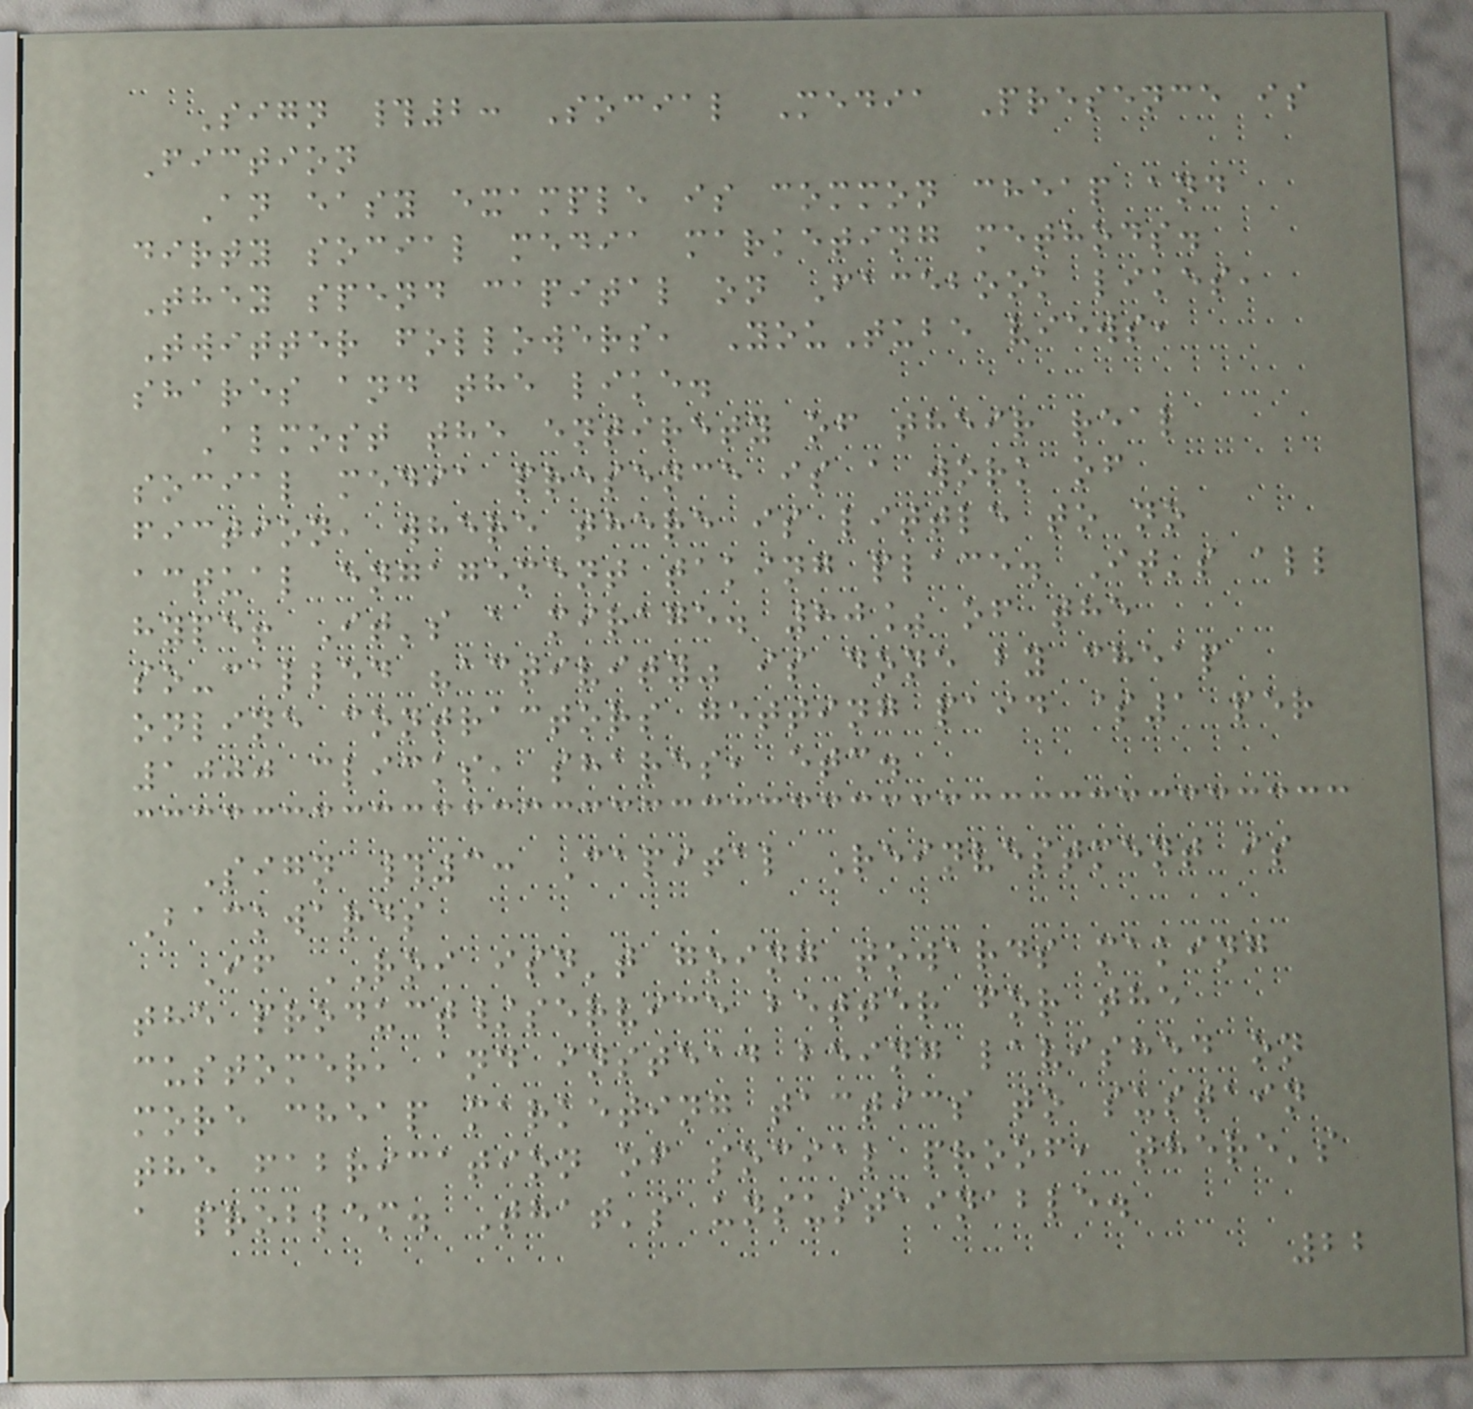Sign #2: Social Media Presence is
Fiction
An easy example is common cheap and
dirty social media marketing methods.
They spend capital on Facebook likes,
Twitter followers, YouTube views,
shares and the like.
Almost the entirety of their real
social media presence is a work of
fiction, where there is little to no
actual engagement taking place. It's all
hype! It's a mirage. 80% of the
so-called "activity" is done by cheap
online contractors getting paid $1 per
1000 clicks, shares, etc.
Sign #3: Capital Reinvestment is
Backwards
If ROI isn't going towards making
the product/service better for the
customer, and instead being lavished on
more cheap marketing tactics to sustain
the fabrication of social proof, there's
a problem. That's unsustainable.
22
